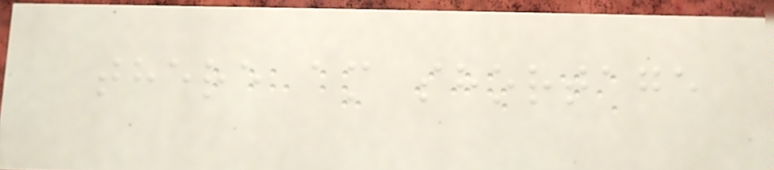there am shortage
